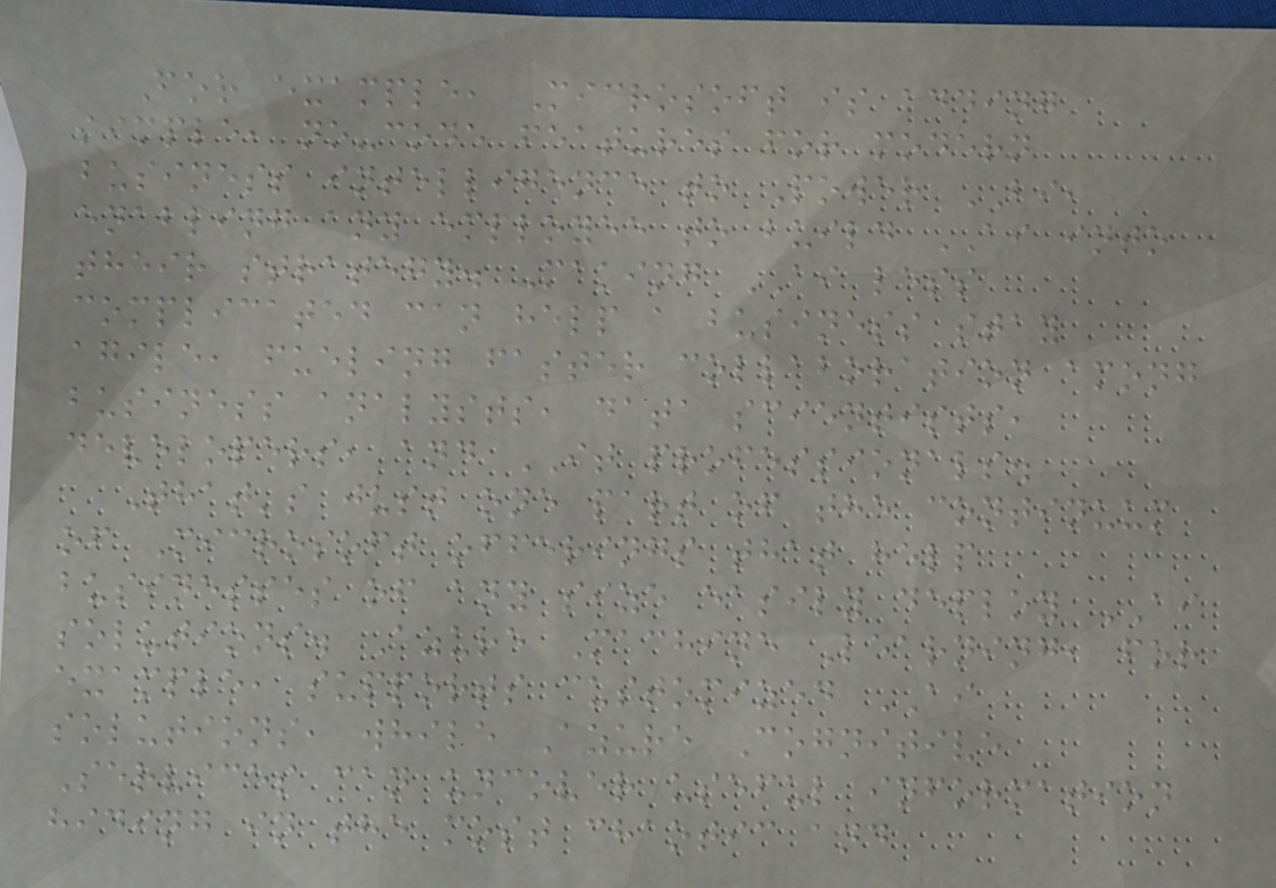For example, Microsoft is adding
simple, no-code features for modern
business intelligence to Power BI,
enabling any employee to build AI into
their strategy. Making AI less
complicated can help a business stay
agile, fueling faster collaboration among
business analysts, data scientists,
developers, and IT professionals.
That's just one part of the continuum
of Microsoft offerings that help
businesses of any size easily deploy AI
solutions. Azure Machine Learning, for
example, supports customized AI
solutions, while Azure Cognitive
Services can uncover useful information
hiding in the most chaotic and
